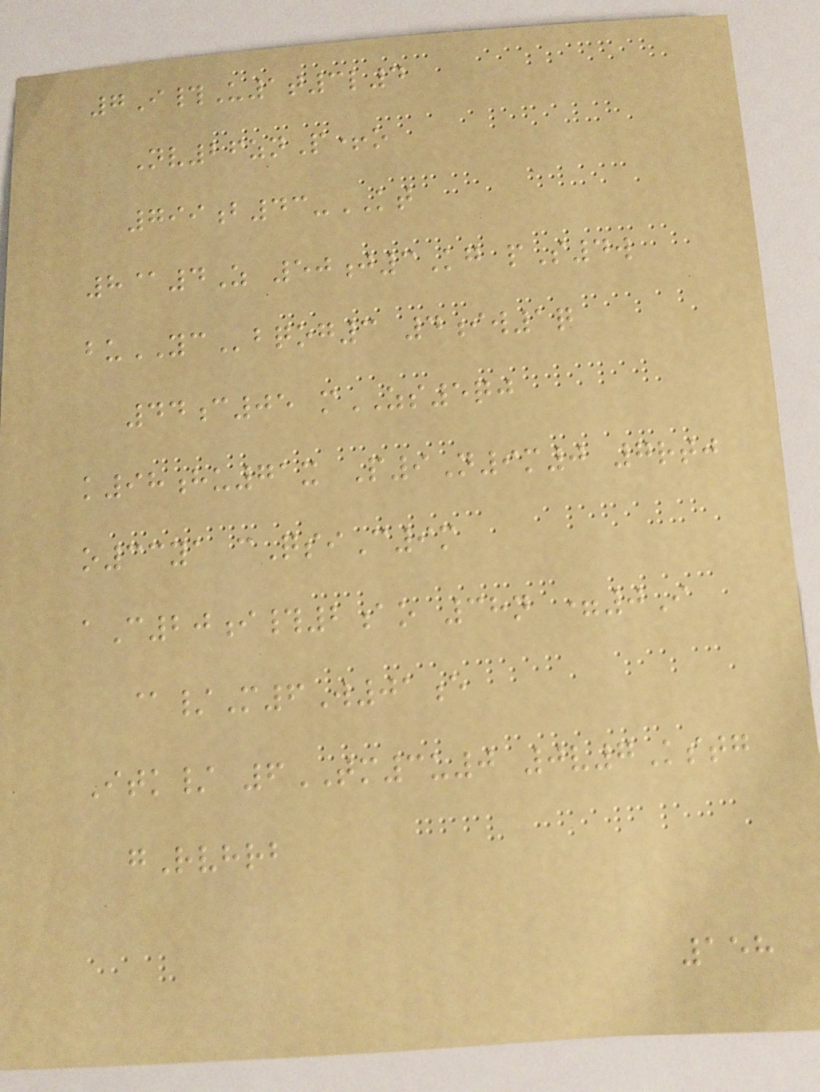7I#U1t3l4
Nv26znP+o
799b43-KT
8@4Z 50j3Kg pS4w
buYCbqog3 4iw1q
44c05 mZS5qj
k98hu71x P9N9m0 7rtj
o33ya cQsiC9m
aC20i#2ao 38n =0I
@/M6W01e
Itk/ 6TM3u0 0v7Kstg
gRvhrb
158
